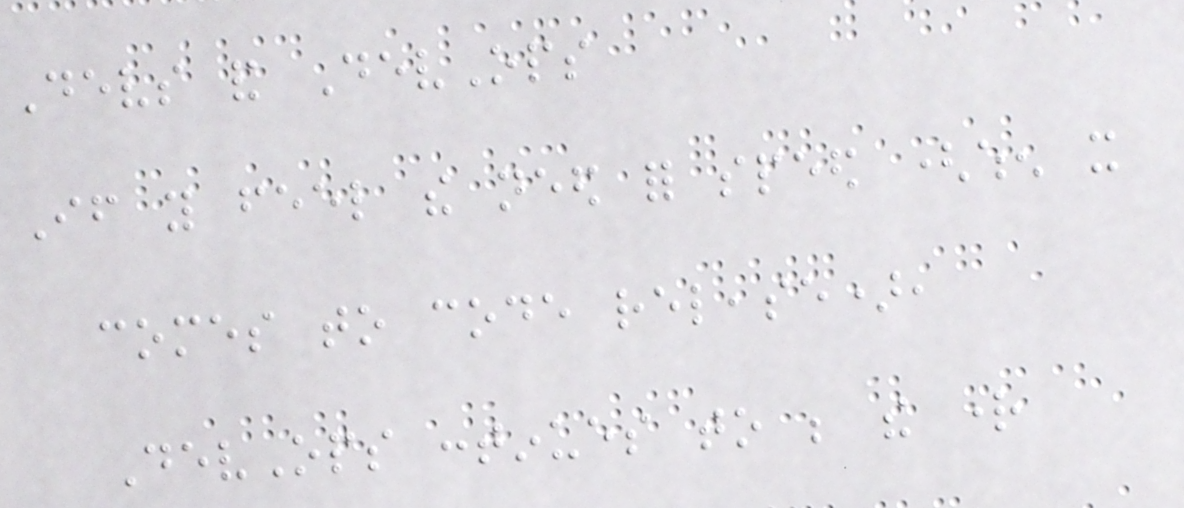Devs and DevOps
If you feel the need for speed (when it
comes to code release),
DevOps continues to be the right
